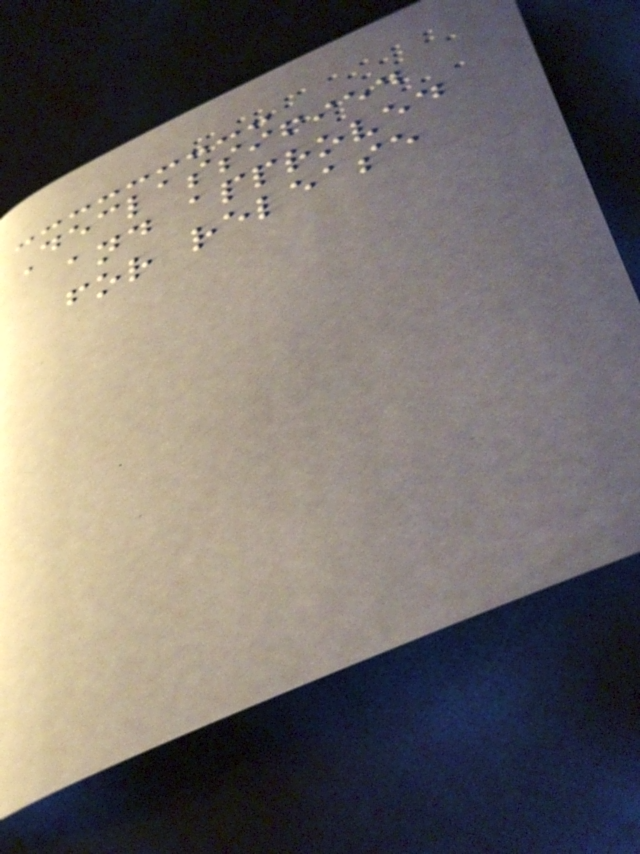Declassified
and approved
for release
